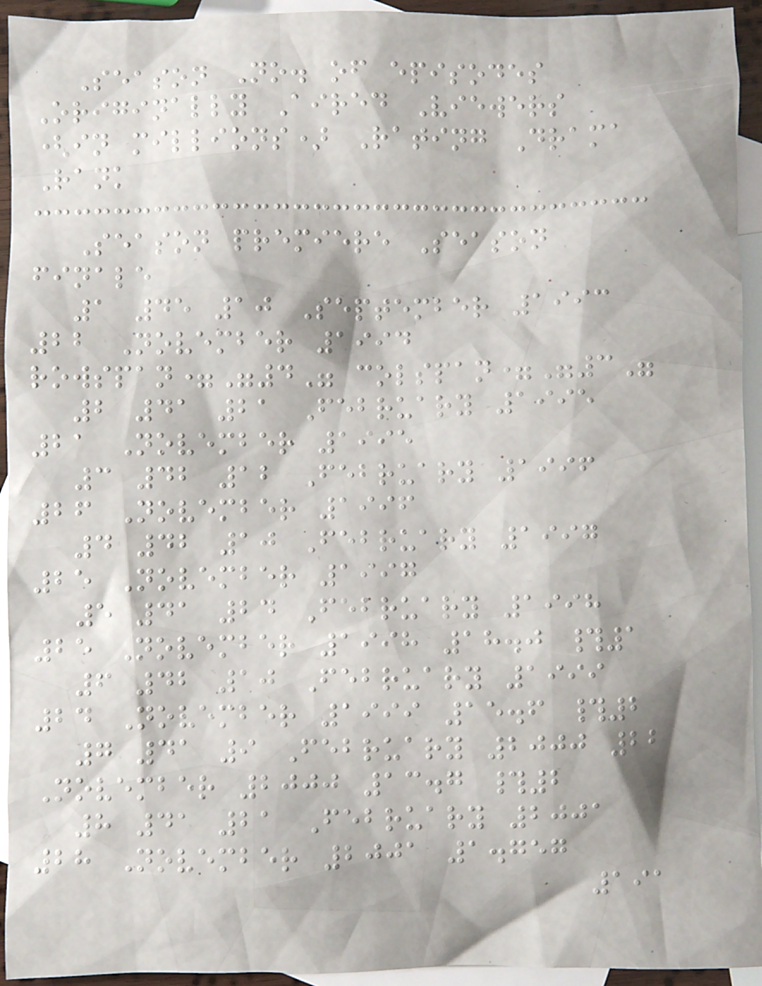Season No. of episodes
Originally Aired Viewers
(in millions) Rating Drama
Rank
Season premiere Season
finale
1 45 10 September 1993
22 November 1994
rowspan="4" colspan="3"
2 41 21 February 1995
21 November 1995
3 42 12 February 1996
26 November 1996
4 42 10 February 1997
25 November 1997
5 41 24 February 1998
25 November 1998 18.0 #1
6 42 10 February 1999
24 November 1999 15.6 #2
7 41 9 February 2000 22
November 2000 13.7 #2
8 41 21 February 2001
28 November 2001 1.757
191
